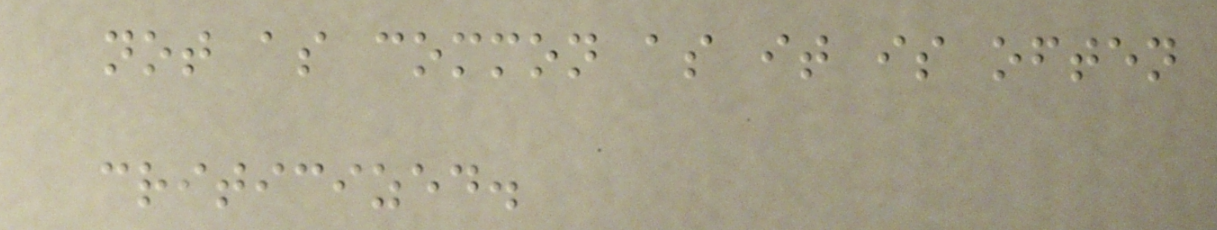not as common as it is often
criticized.
